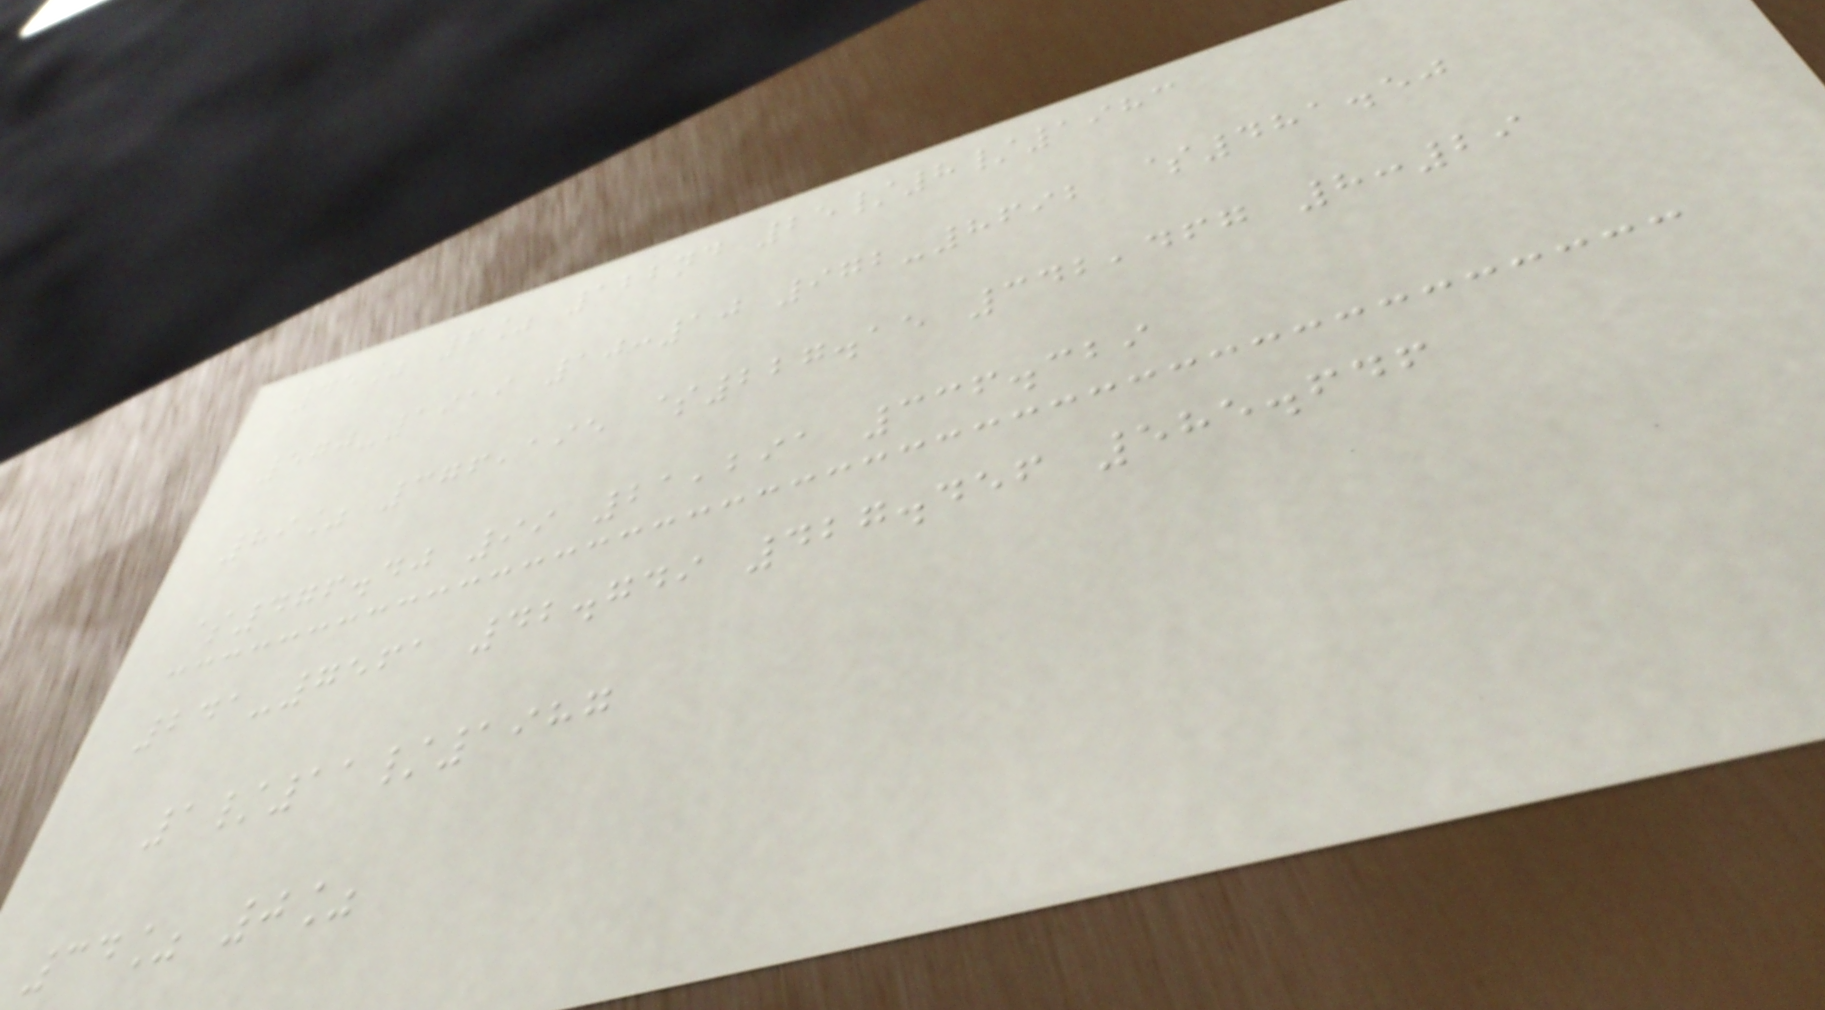45% 6% 122nd 25/8/1983
570-1919 10:10 972-8692 $481.50
89% 376,195 $227.15 342,467 8:29
$476.40 99 21,291 336.329
241-7561 42.749 427.456 585.646
1/11/1987
34% 0%
